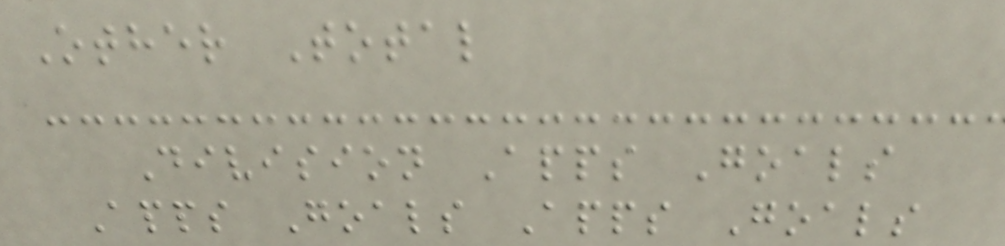Other Total
Division Apps Goals
Apps Goals Apps Goals
